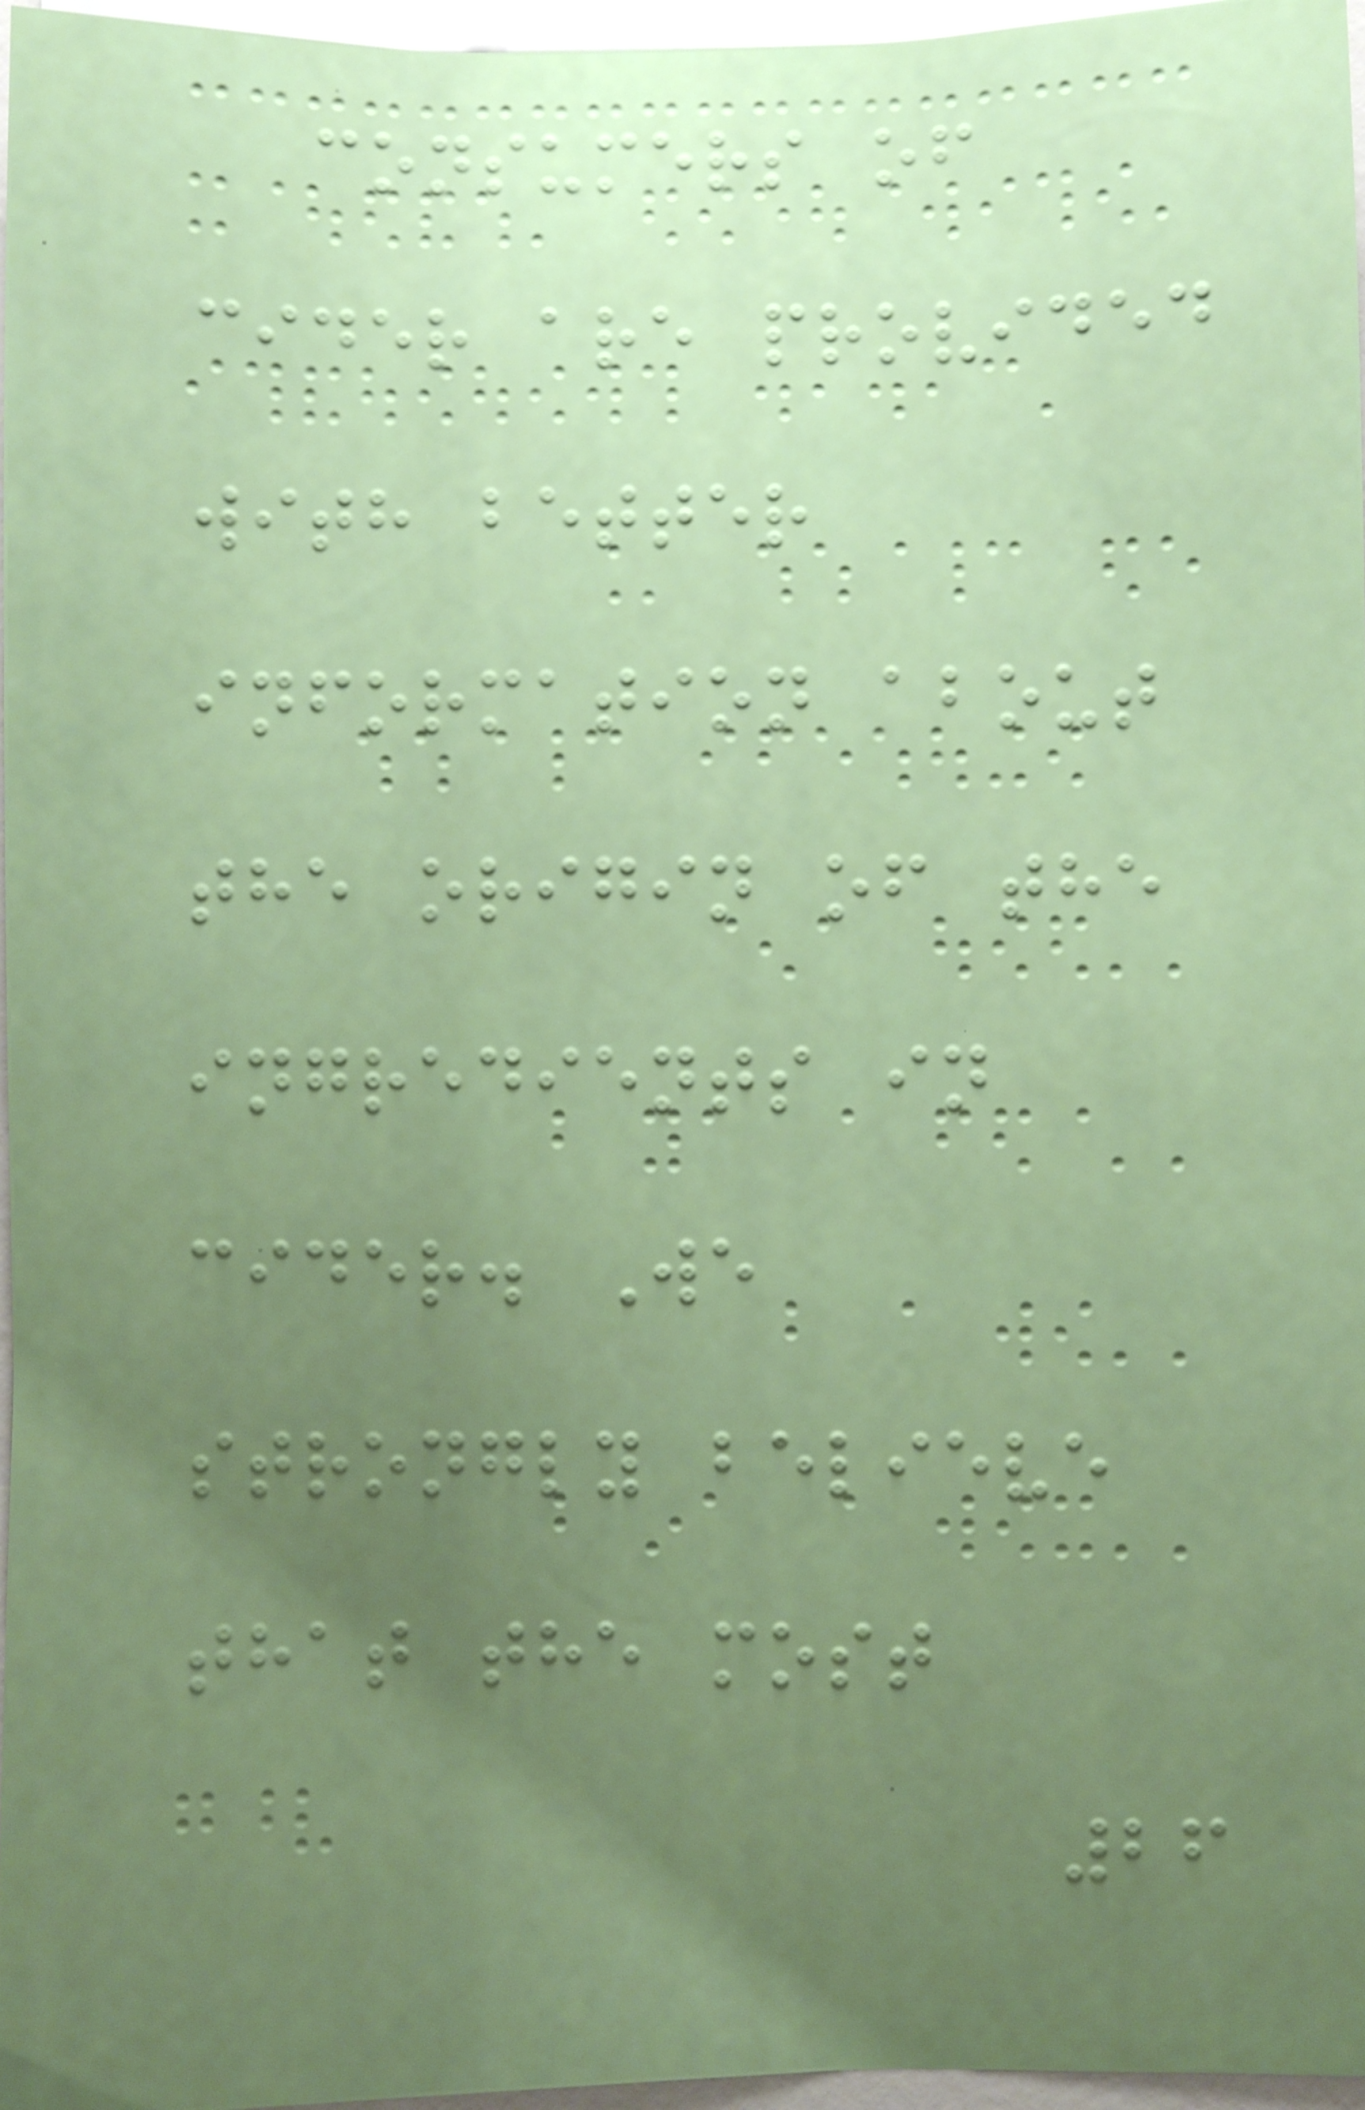consumers of
cider are provided
with better
information about
the origin of the
ingredients in
cider. We
strongly believe
that the most
26
